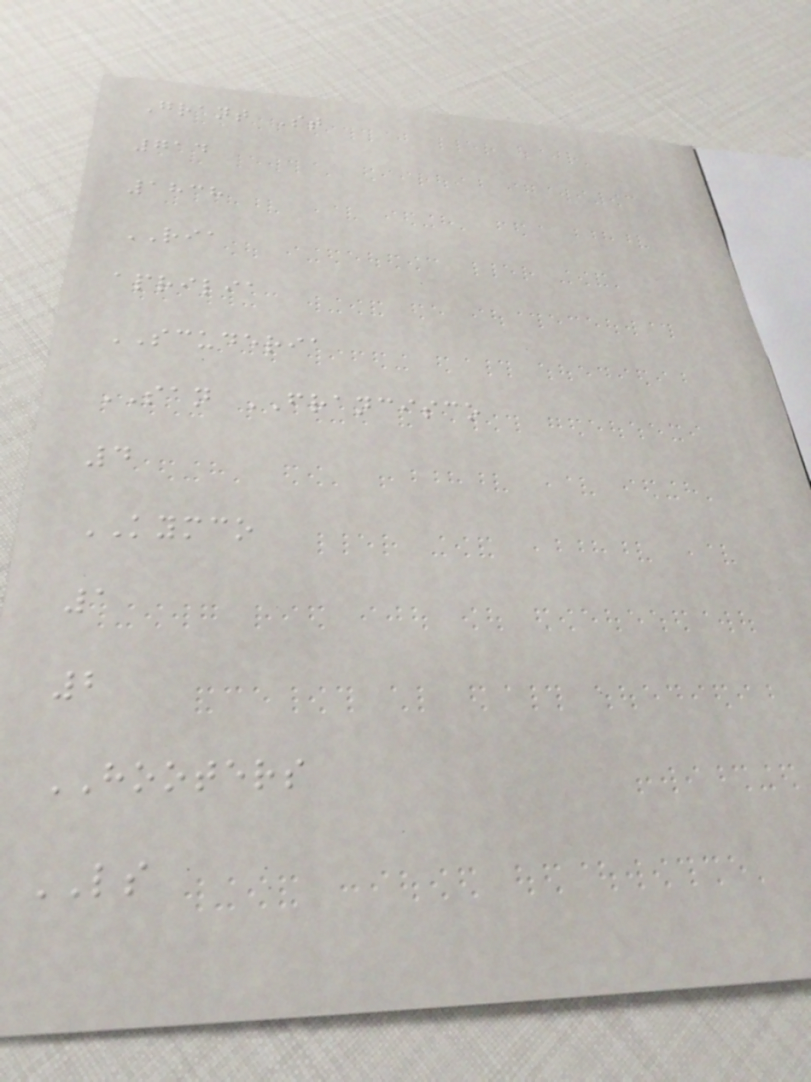Grant St
714
1838
RIA
aprilia
SCUDERIA
SAN FRANCISCO
4
KYMCO
1
2
HOOTERS
LS
